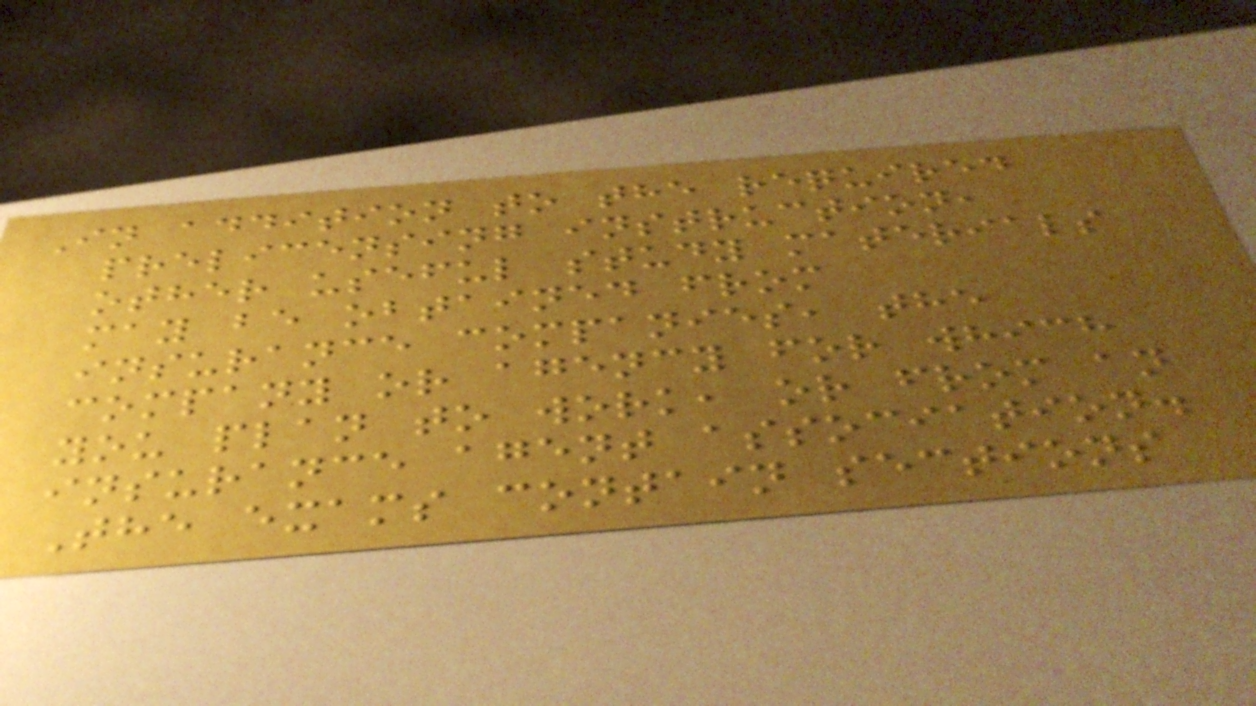In addition to the required
prelicensing instruction,
other useful study materials
may be obtained from
insurance companies, the
company or agency for which
you plan to work, or from an
insurance agent association.
The exams contain sections
